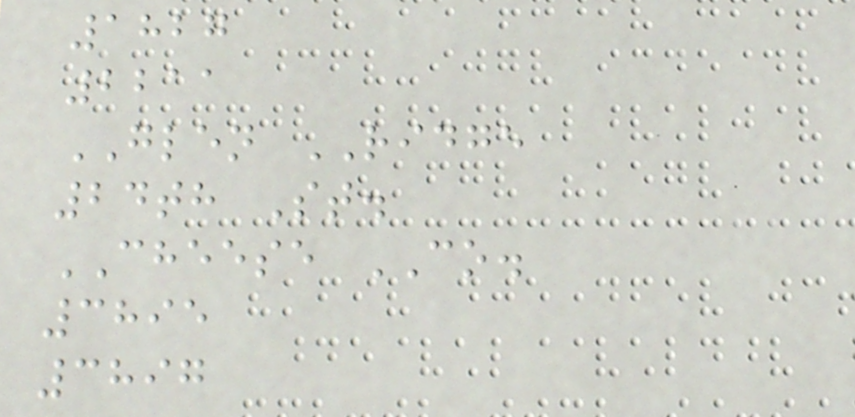1827
2211
GLEN RIDGE
24th St.
CHEESE CO.
3895
3897
